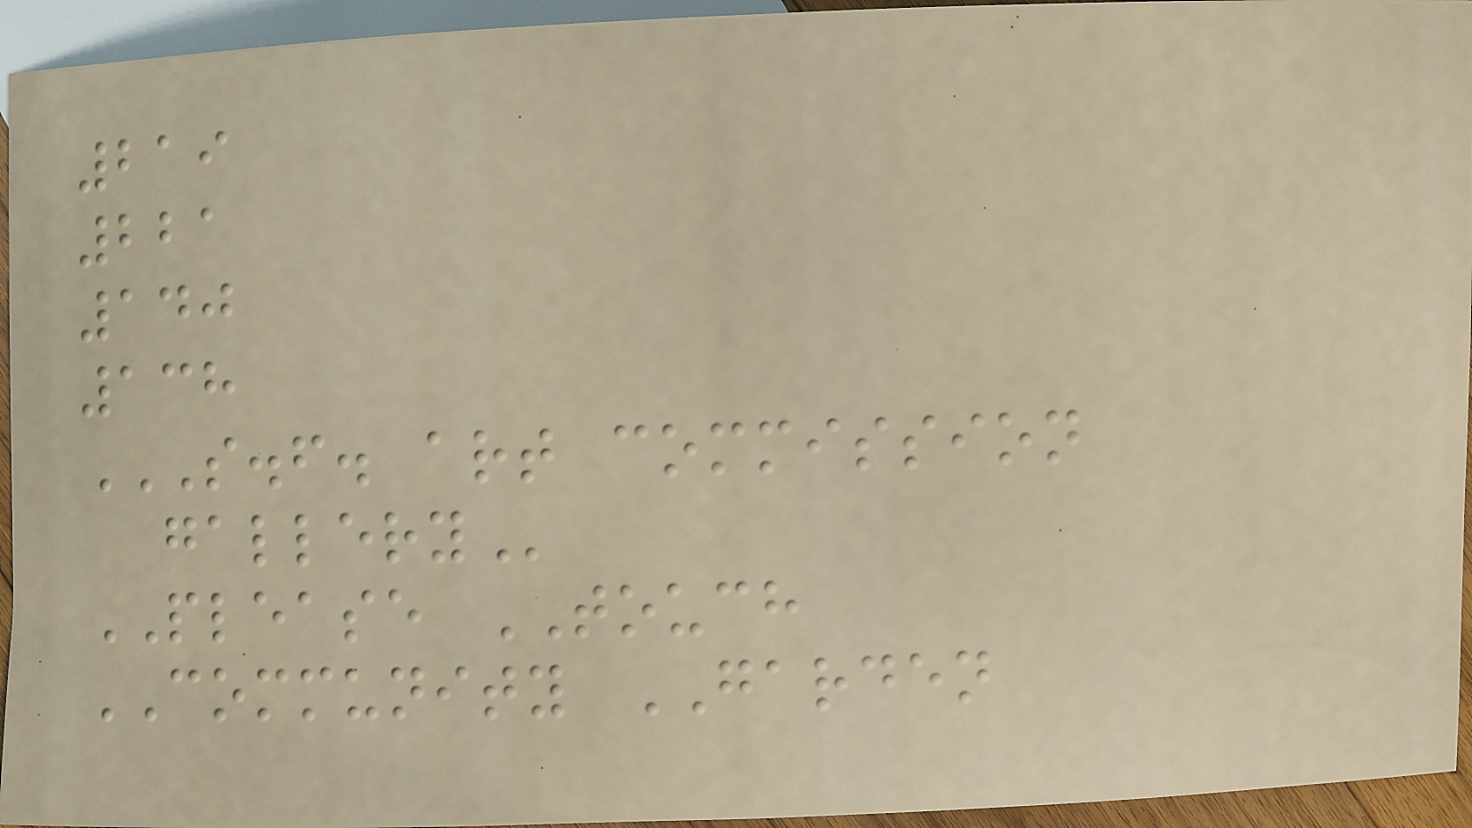219
221
140
138
S.F. ART COMMISSION
GALLERY
PLEASE TOUCH
COMMUNITY GARDEN
